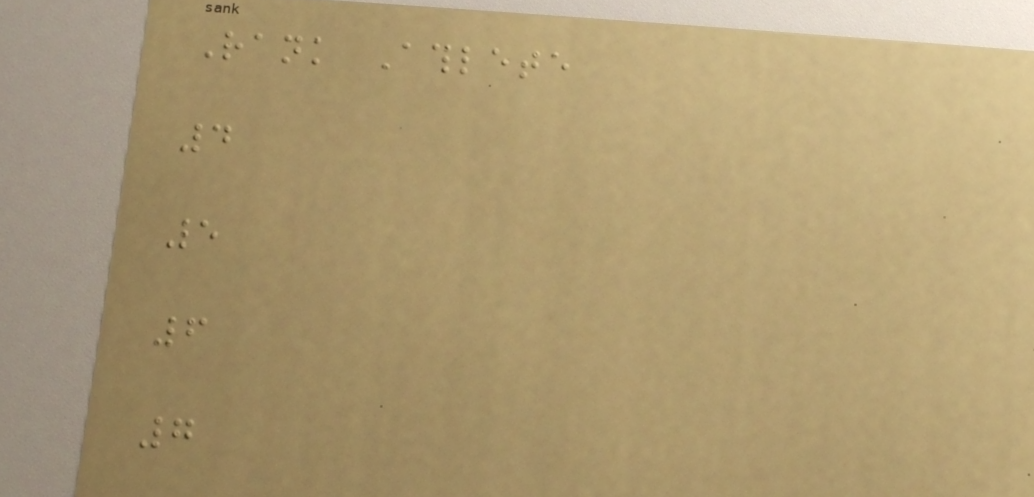Rank Athlete
4
5
6
7
